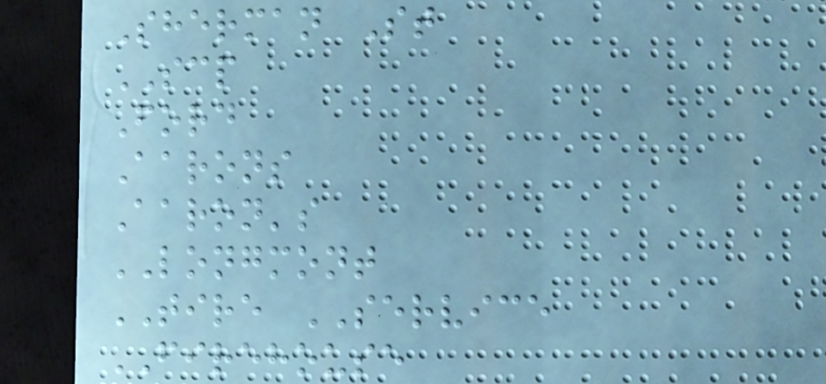Sherman St
SCP
Ford
Aarons
Aaron's
LONGMONT
TIRE SERVICE
FIREHOUSE
